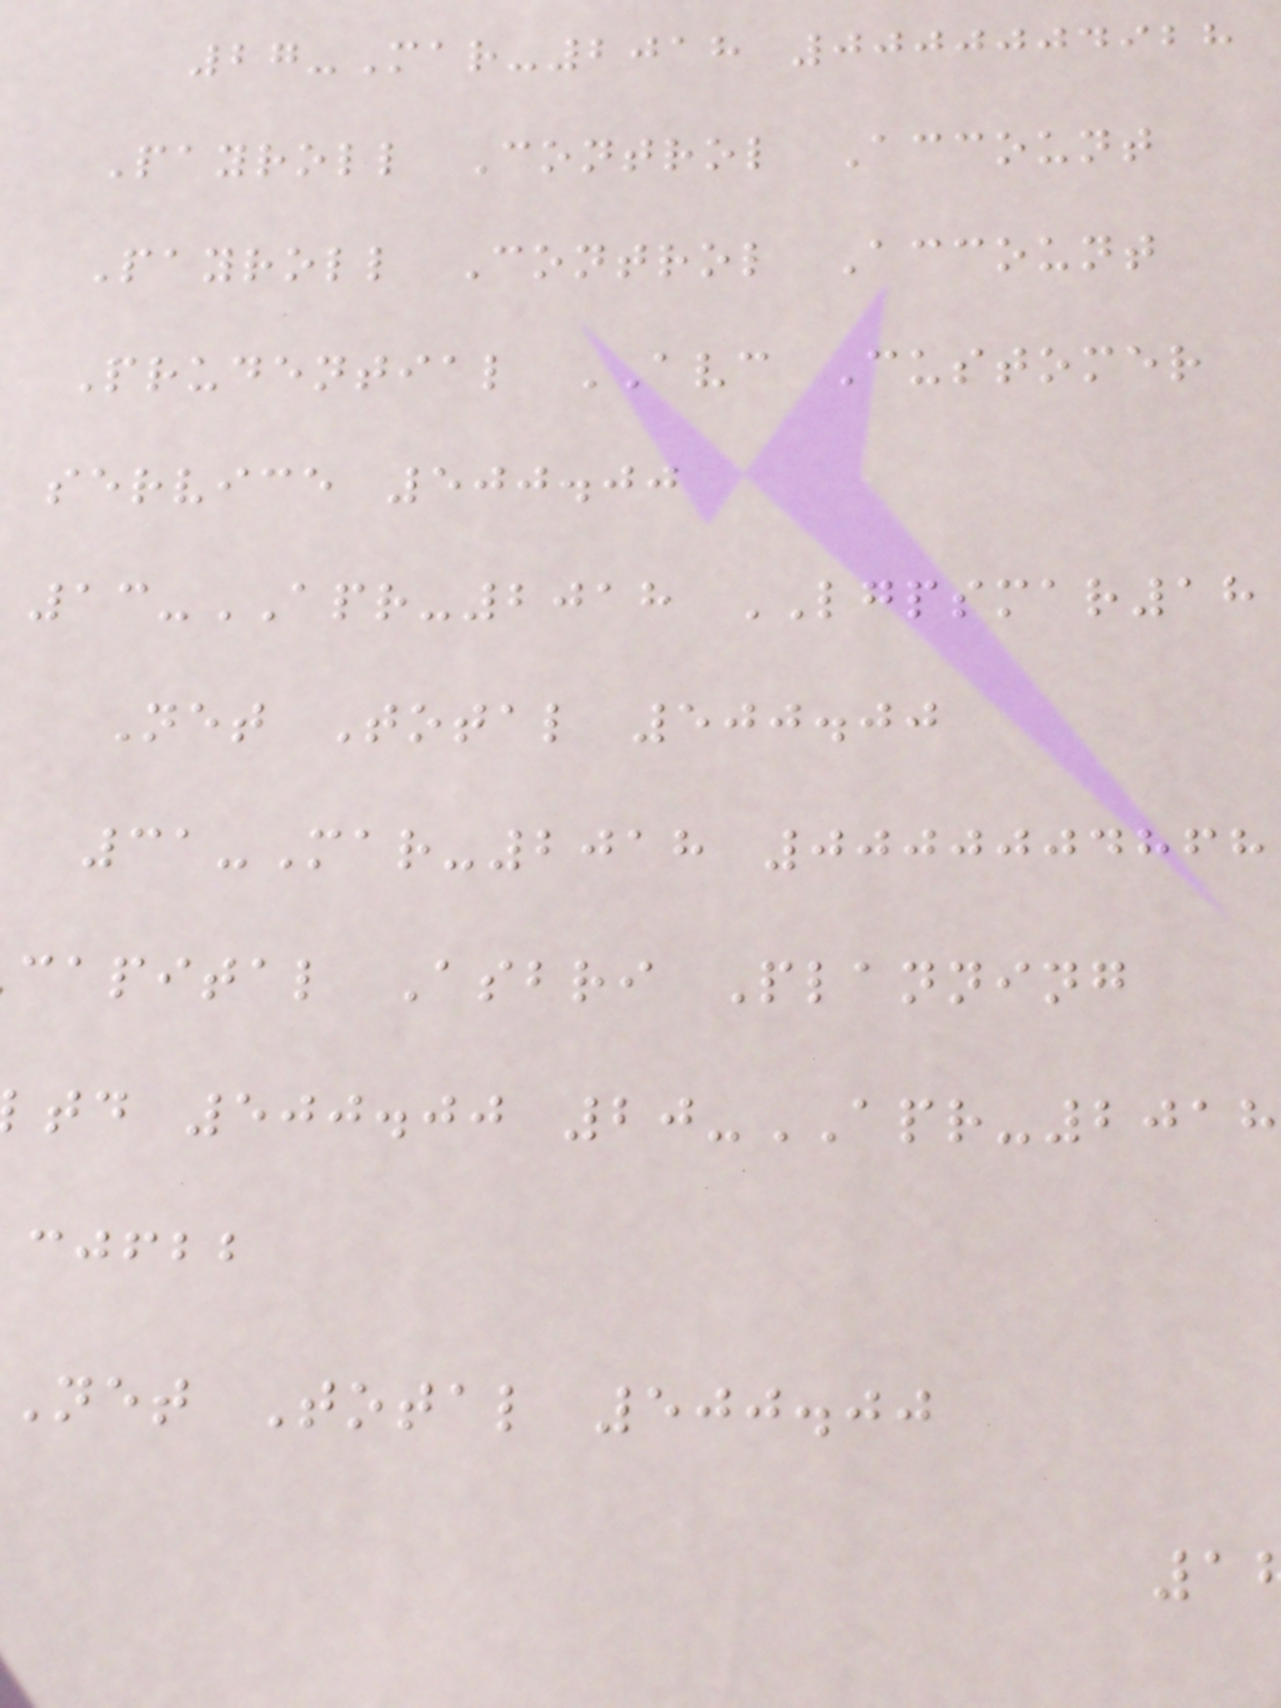27-Mar-2018 0000004928
Payroll Control Account
Payroll Control Account
Prudential AVC Customer
service 500.00
13-APR-2018 LGPSMAR18
Net Total 500.00
31-Mar-2018 0000004868
capital Asbri Planning
td 500.00 20-APR-2018
cjfbb
Net Total 500.00
